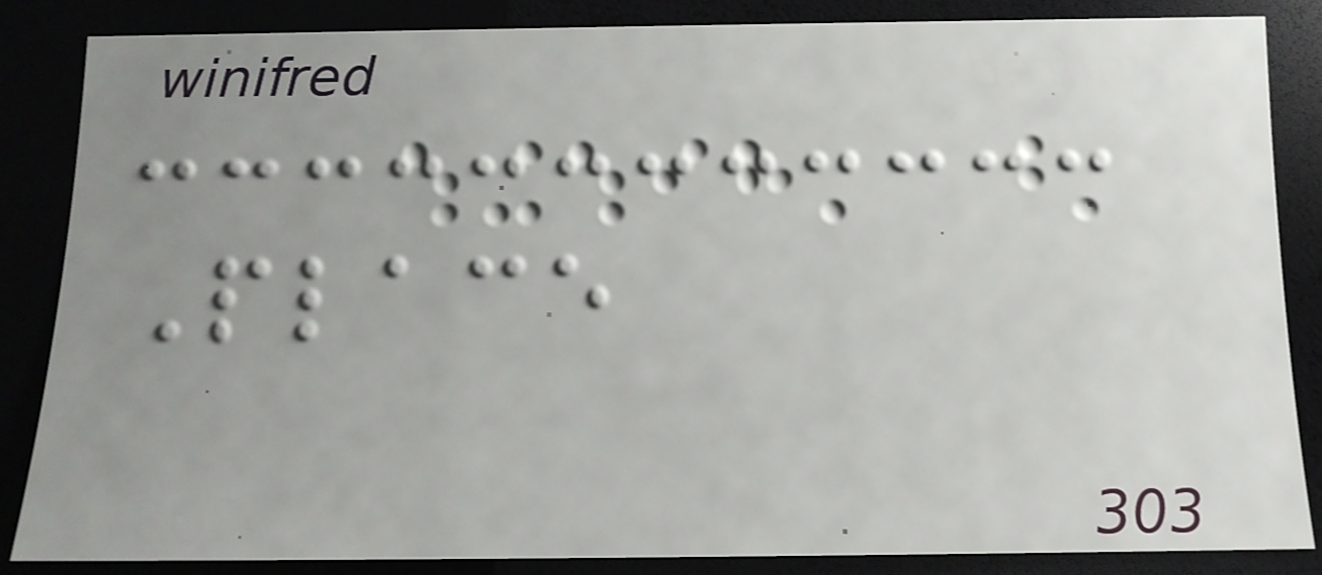Place
